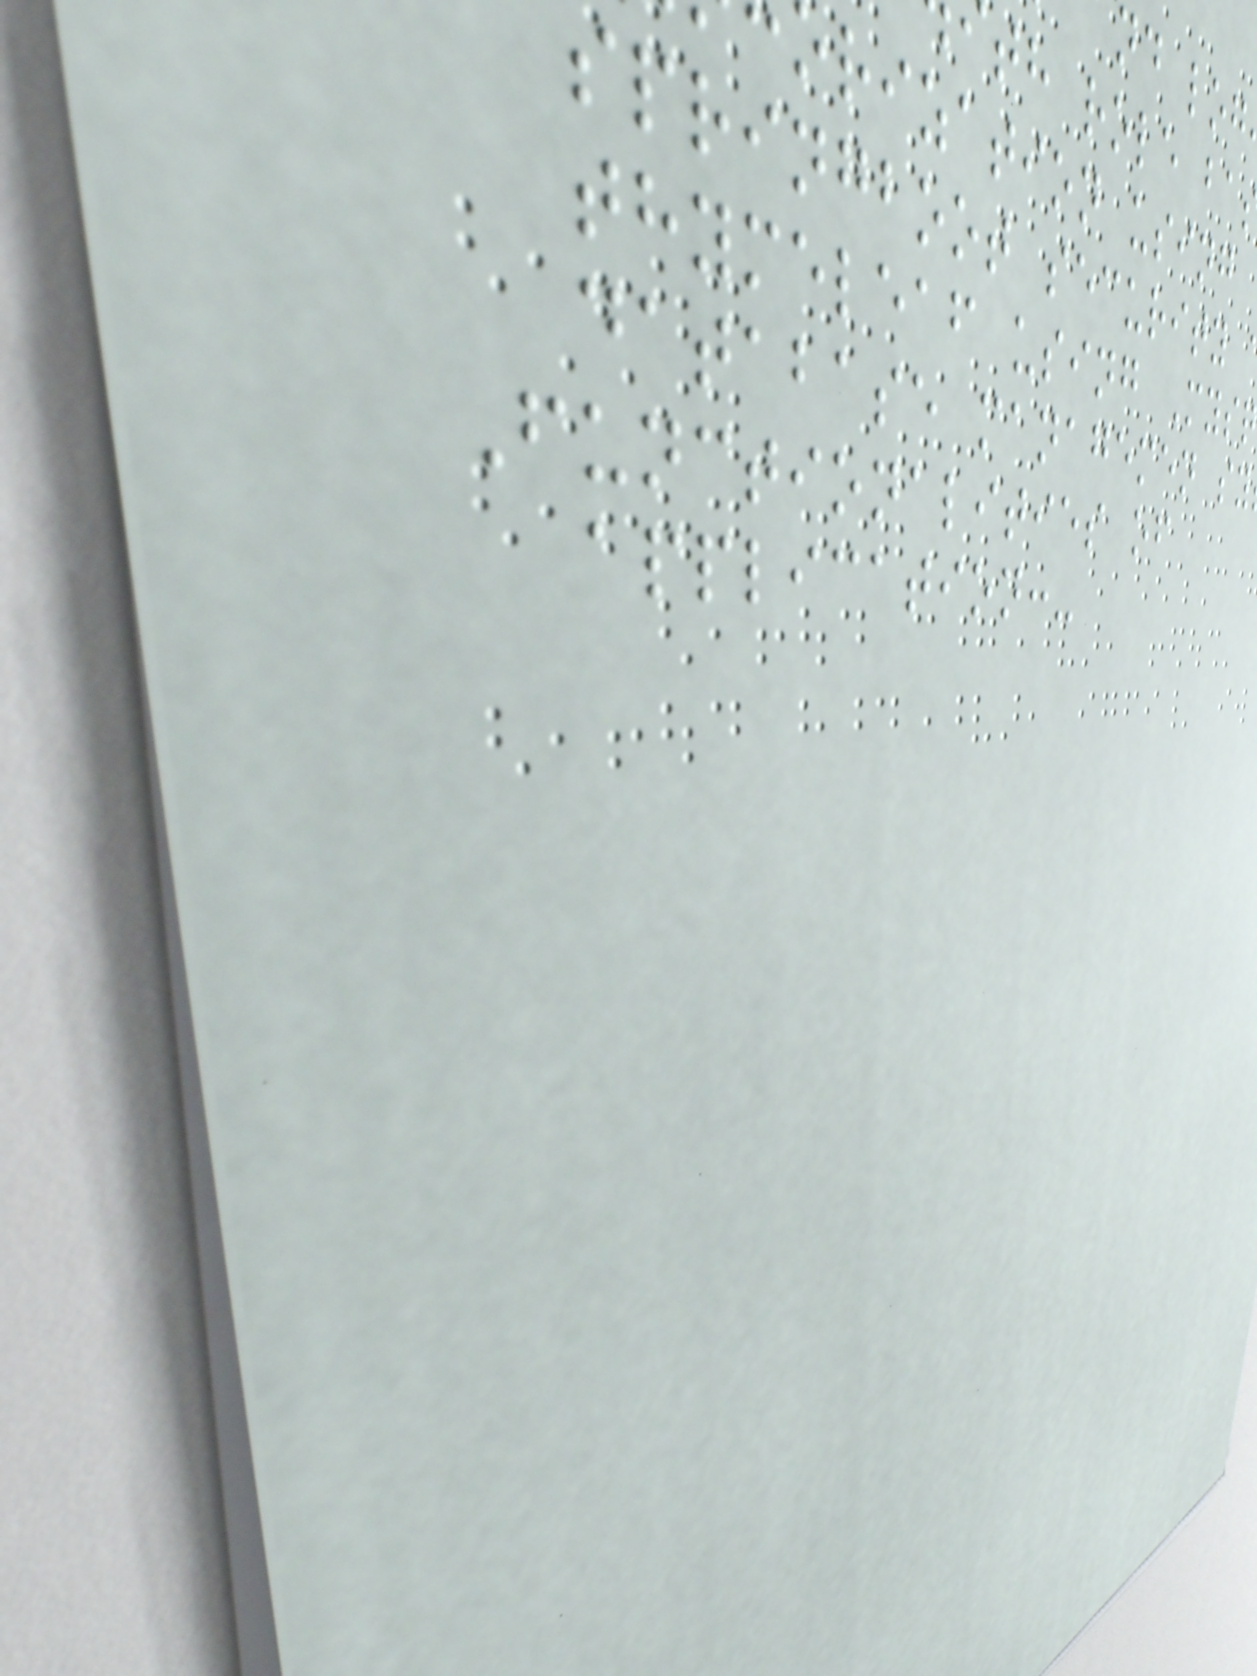nd log
th role ba
rization using
springboot security
thymeleaf using Mys
database managemen sy
Functionalities of
application:-
